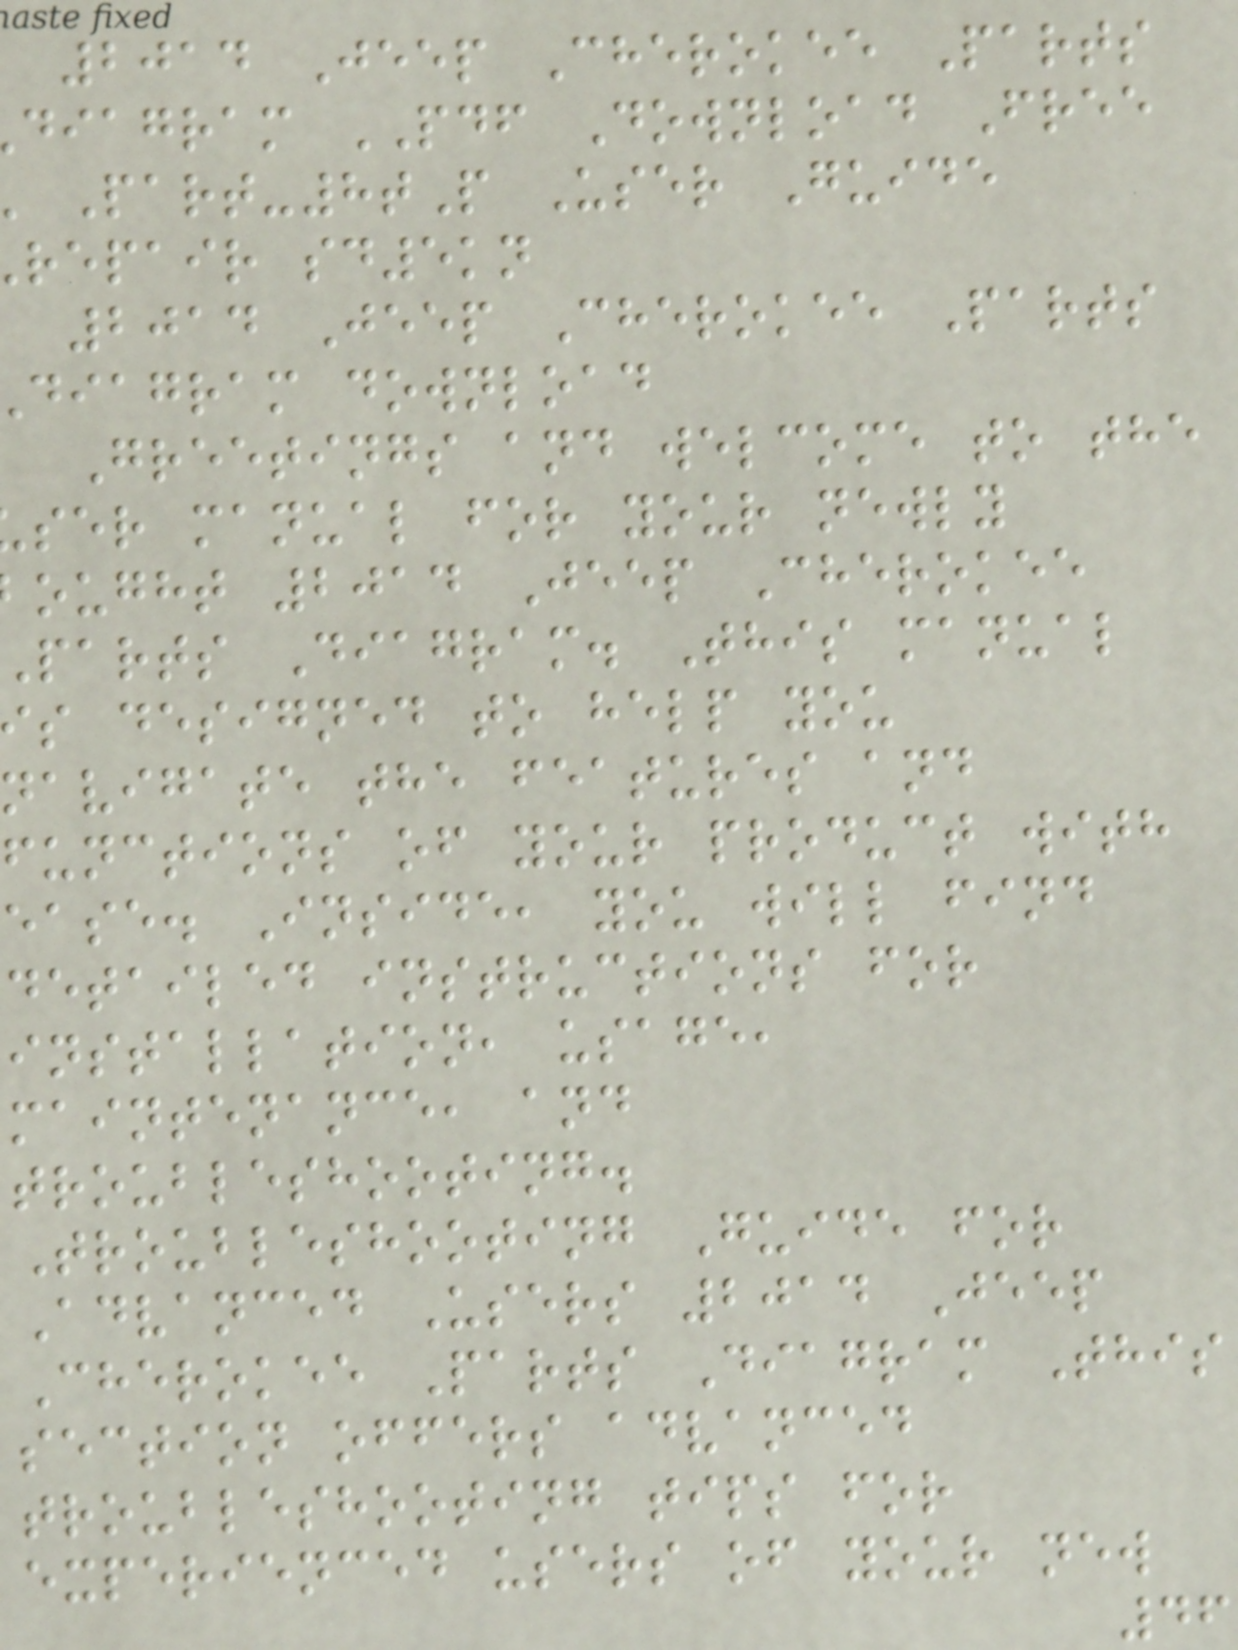2014 Jeep Cherokee Parts
diagram PDF Download Free
Part-8tP User Guide
repair sd5kn
2014 Jeep Cherokee Parts
diagram download
Greetings and welcome to the
ser manual for your newly
ought 2014 Jeep Cherokee
parts Diagram. This manual
s designed to help you
navigate the features and
functions of your product with
ease. Inside, you will find
detailed instructions for
installation, usage,
maintenance, and
troubleshooting.
Troubleshooting Guide for
Advanced Users 2014 Jeep
Cherokee Parts Diagram This
section offers advanced
troubleshooting tips for
experienced users of your new
46
